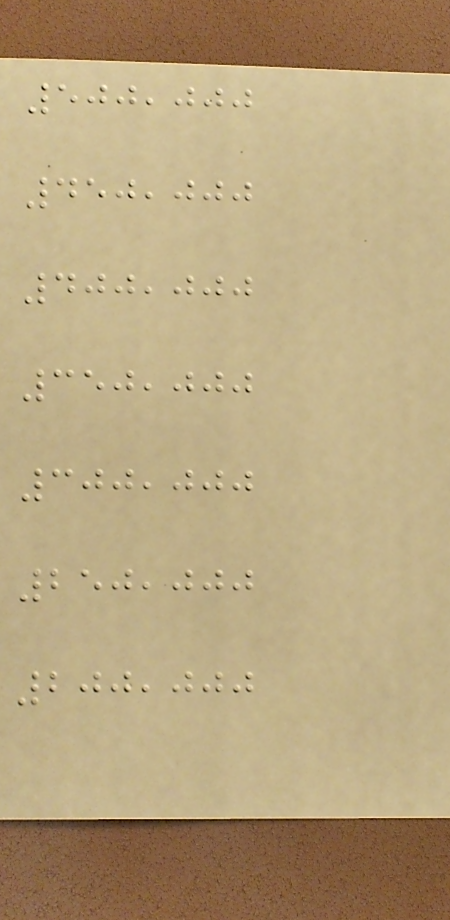500,000
450,000
400,000
350,000
300,000
250,000
200,000
